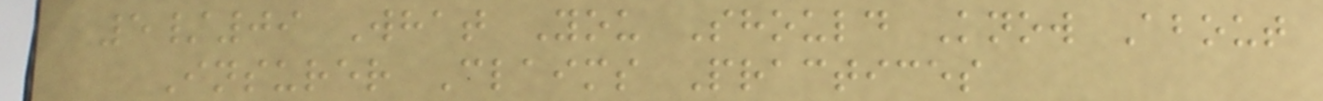5/09 What You Should Know About
Insurer Claims Practices
